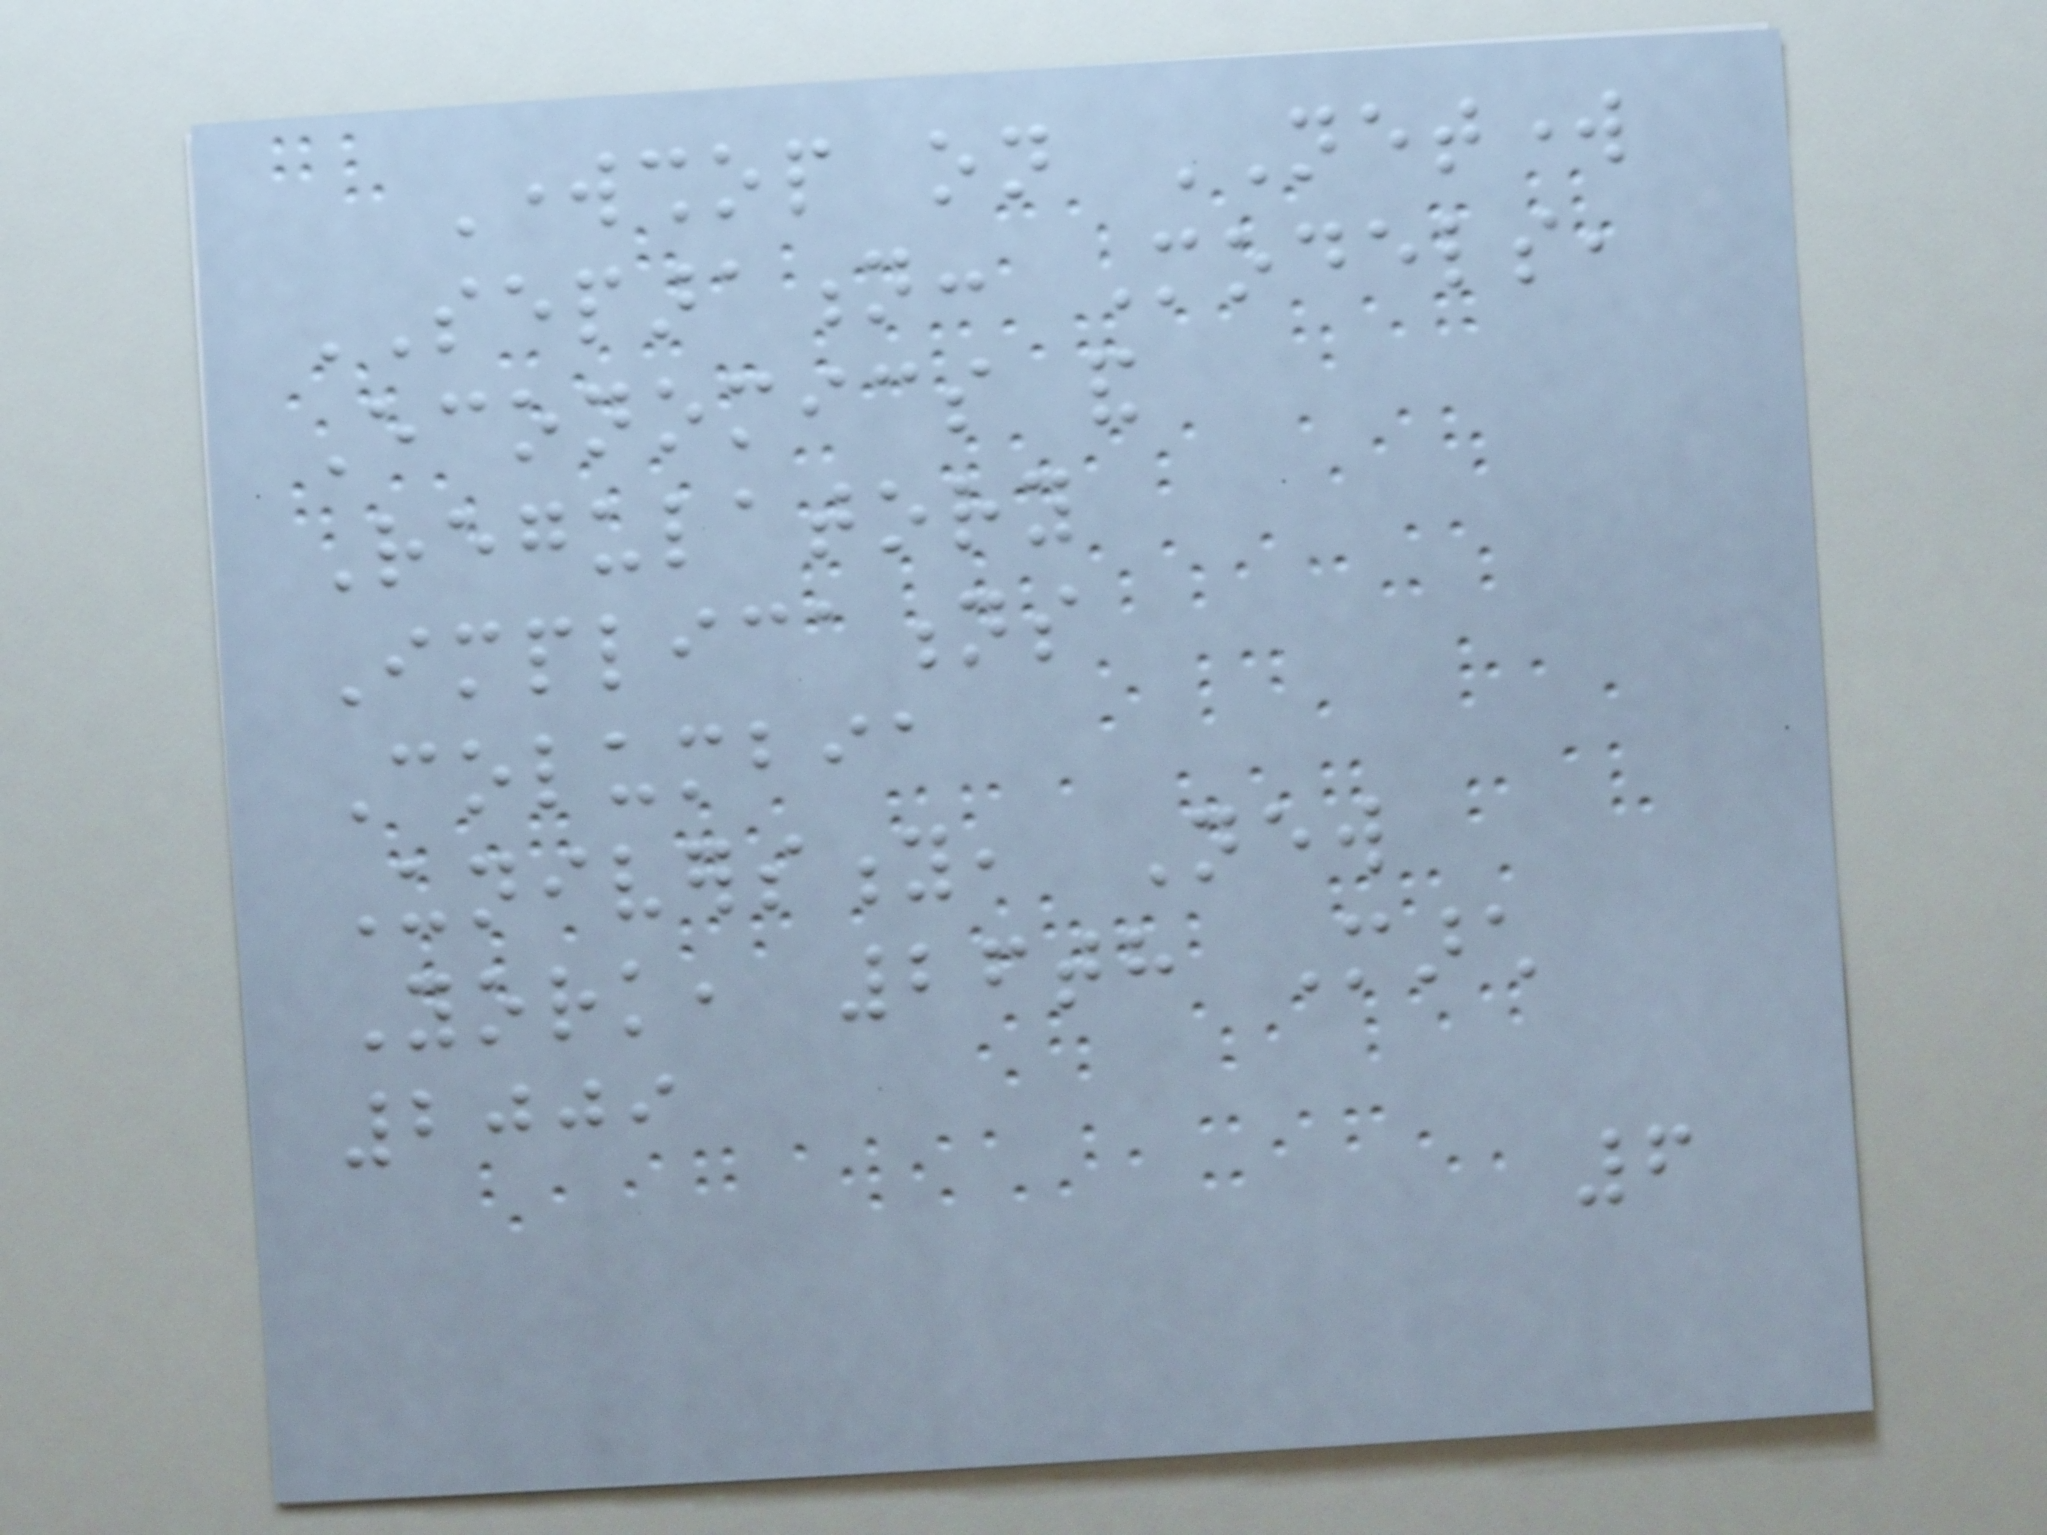Workshop on NETWORK
SEPARATION: Models,
Economics and
Regulatory
Implications
Columbia
University, New
York, 26th March
2009
6
